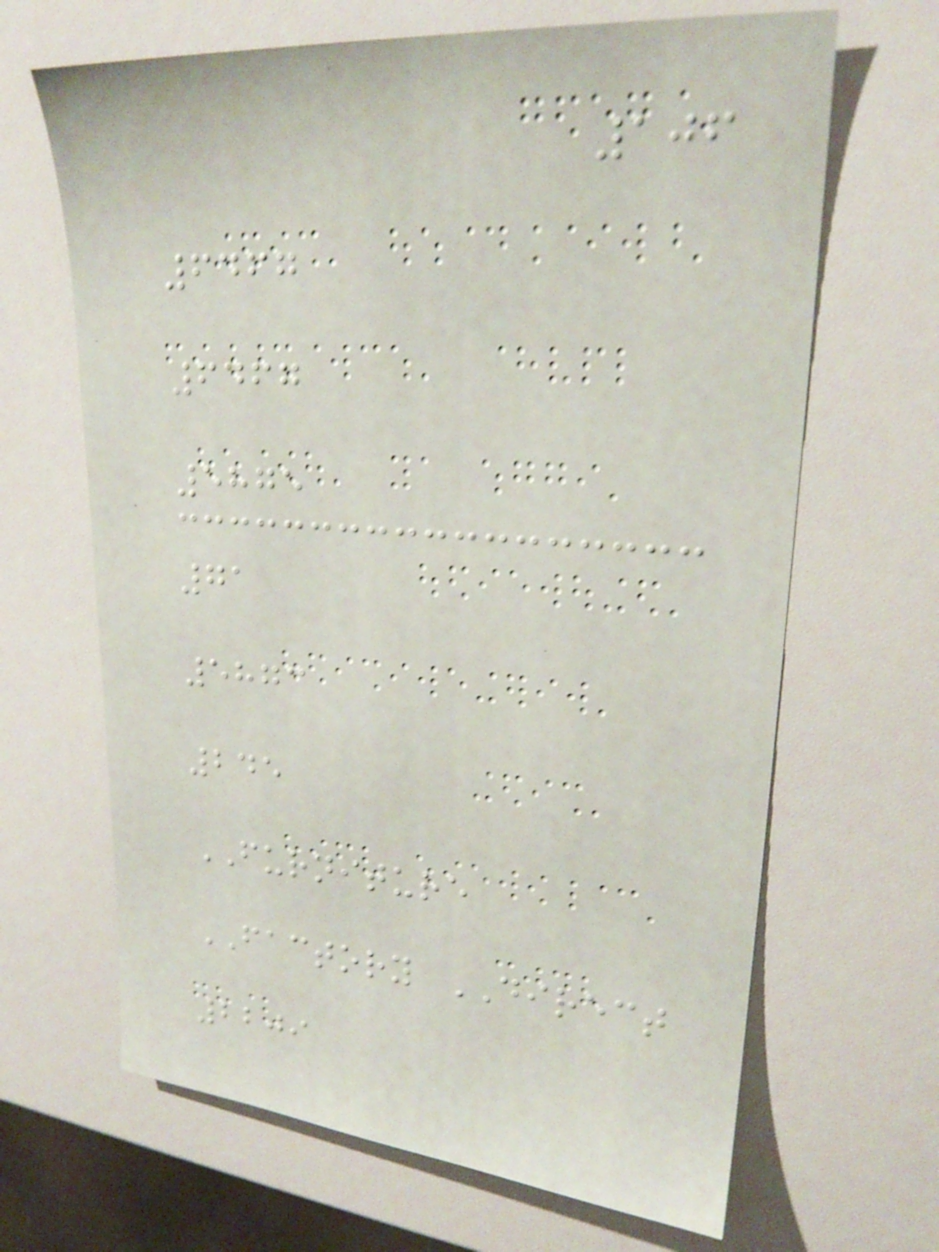106
6467
6467
5875
71
5873
245
FURNITURE
FACTORY DIRECT
2209
